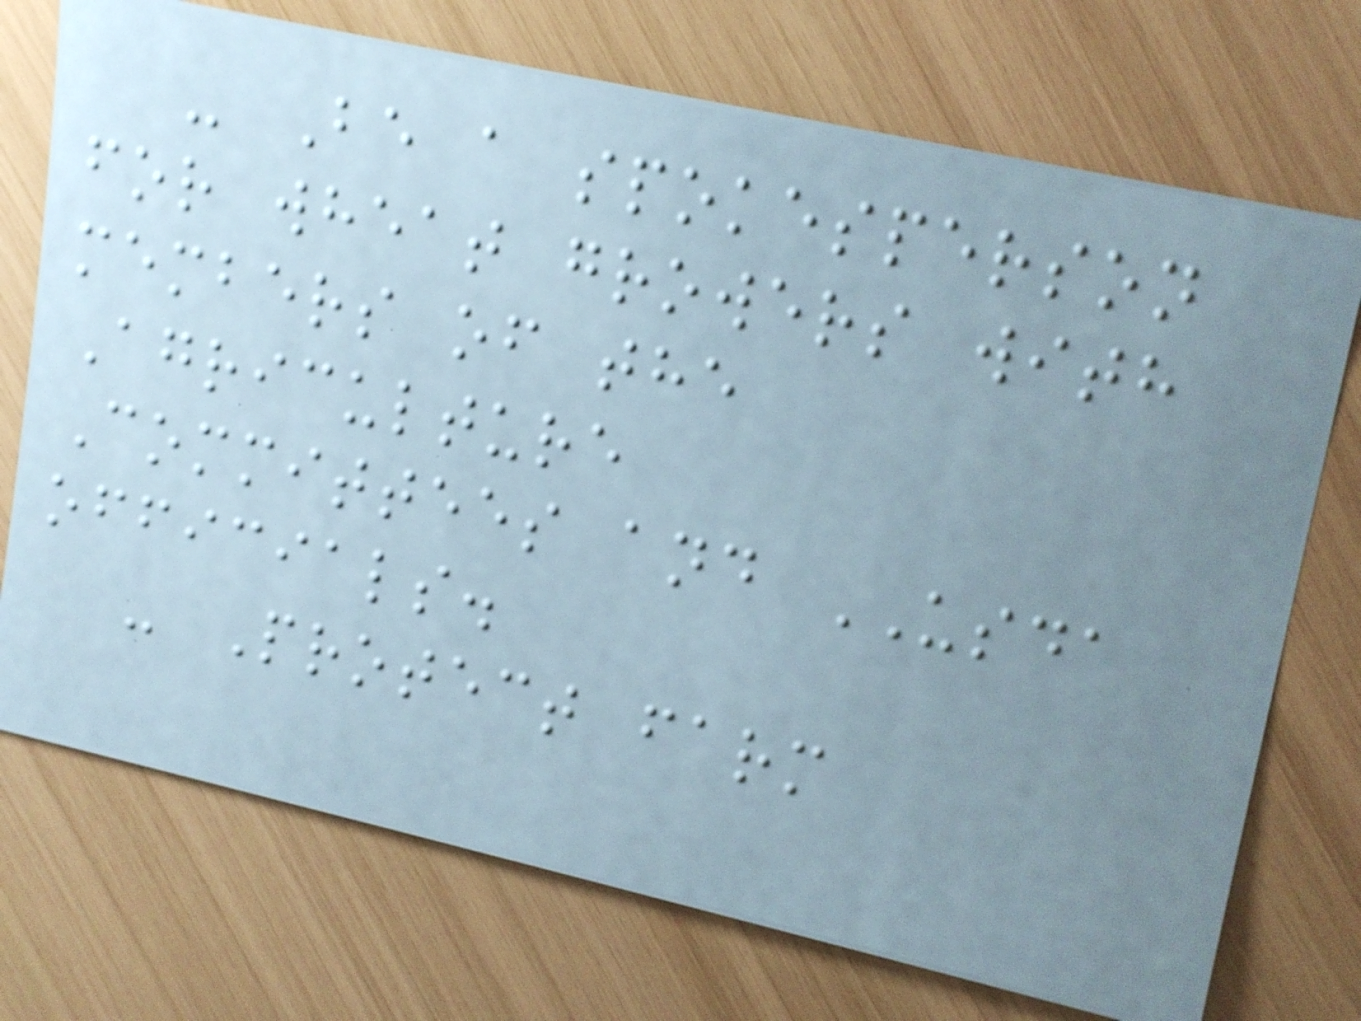- Be a spokesperson
for wheat growers with
members of the
Agriculture
Committees and USDA
officials.
- Protect farm
